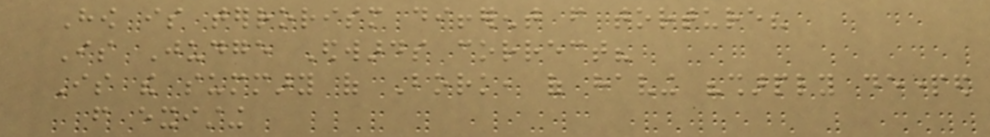How is terrorism different from torture?
Is Judge Edwards correct?
Is the summary of Bork, of having "sharply departed
from existing
